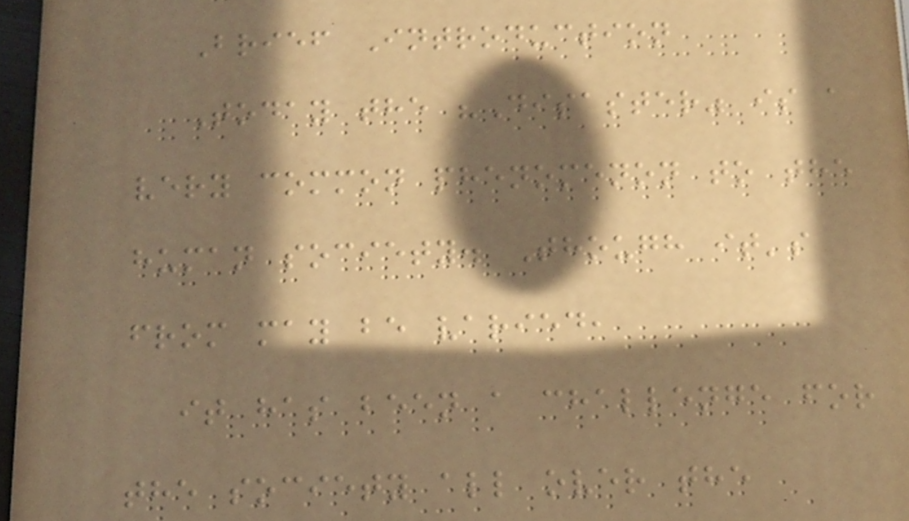Brief Introduction
Today the "Disaster" is a
very common phenomenon to the
human society. Though it's
from may be varied,
it has been a challenge for
the society all over the
